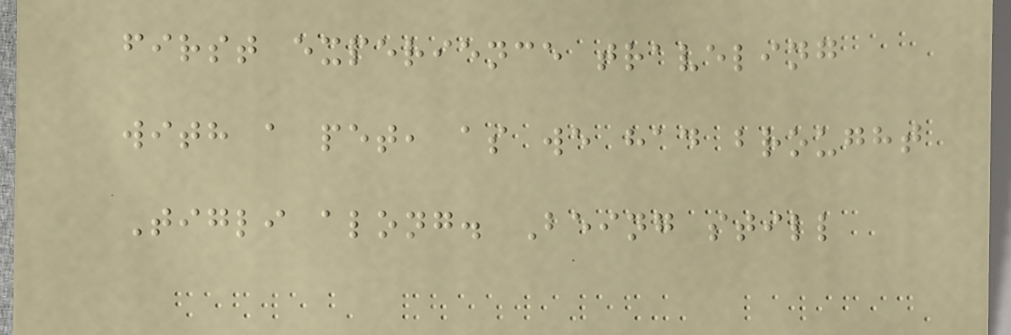first experience traveling
with a pet, as we had brought
Tigli along. Being still
